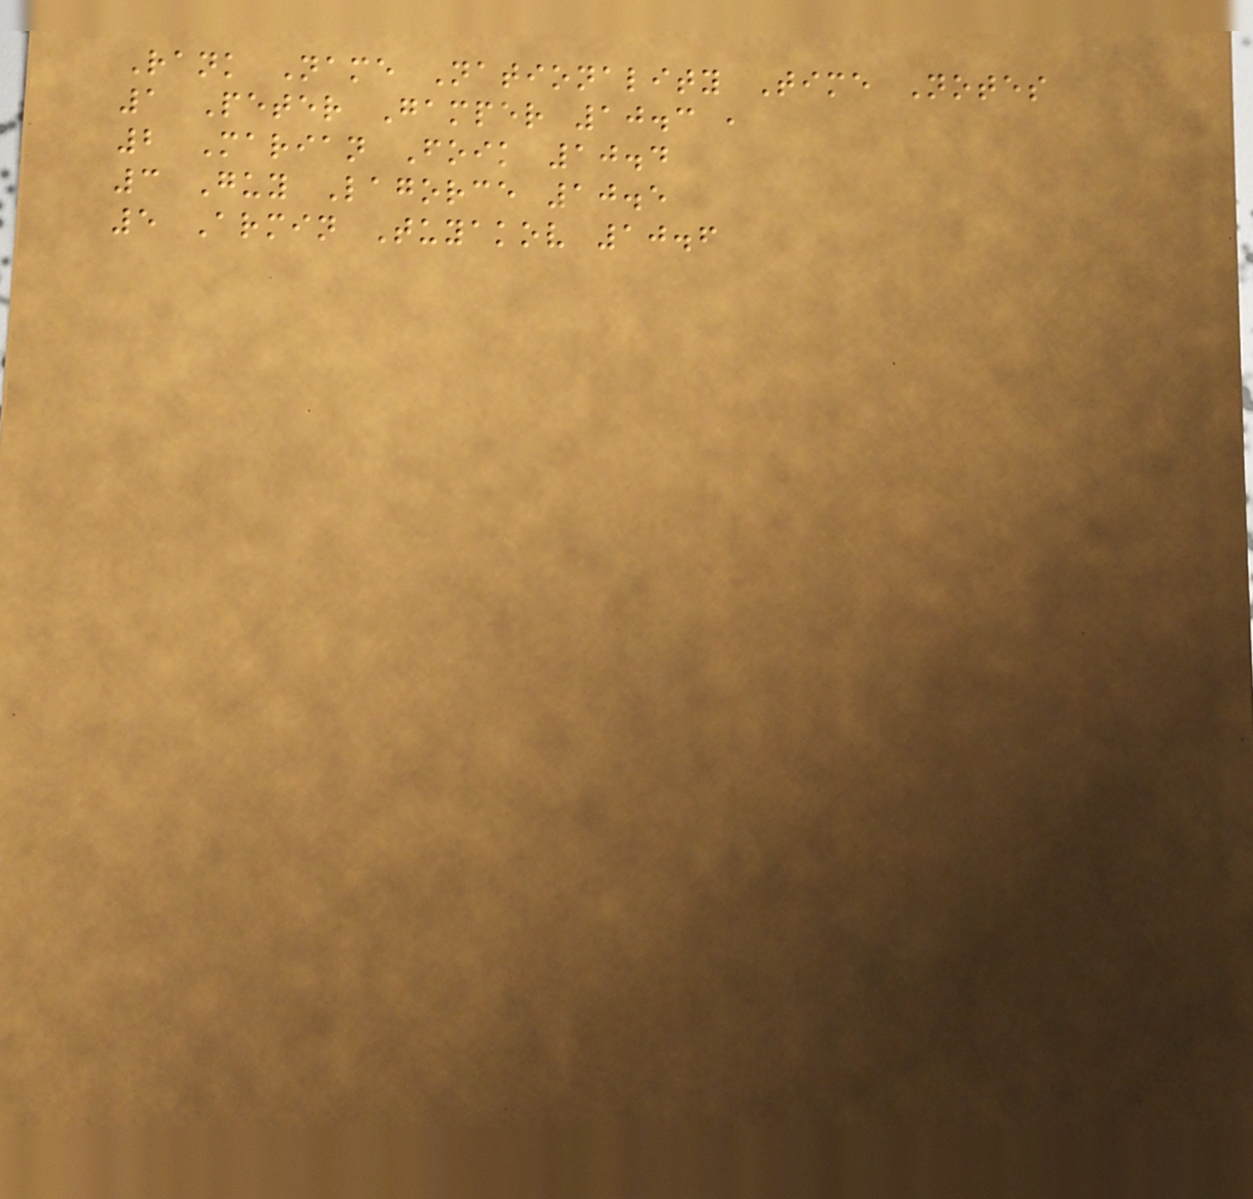Rank Name Nationality Time Notes
1 Peter Gamper 10.3 ,
2 Marian Foik 10.4
3 Guy Lagorce 10.5
5 Armin Tuyakov 10.6
